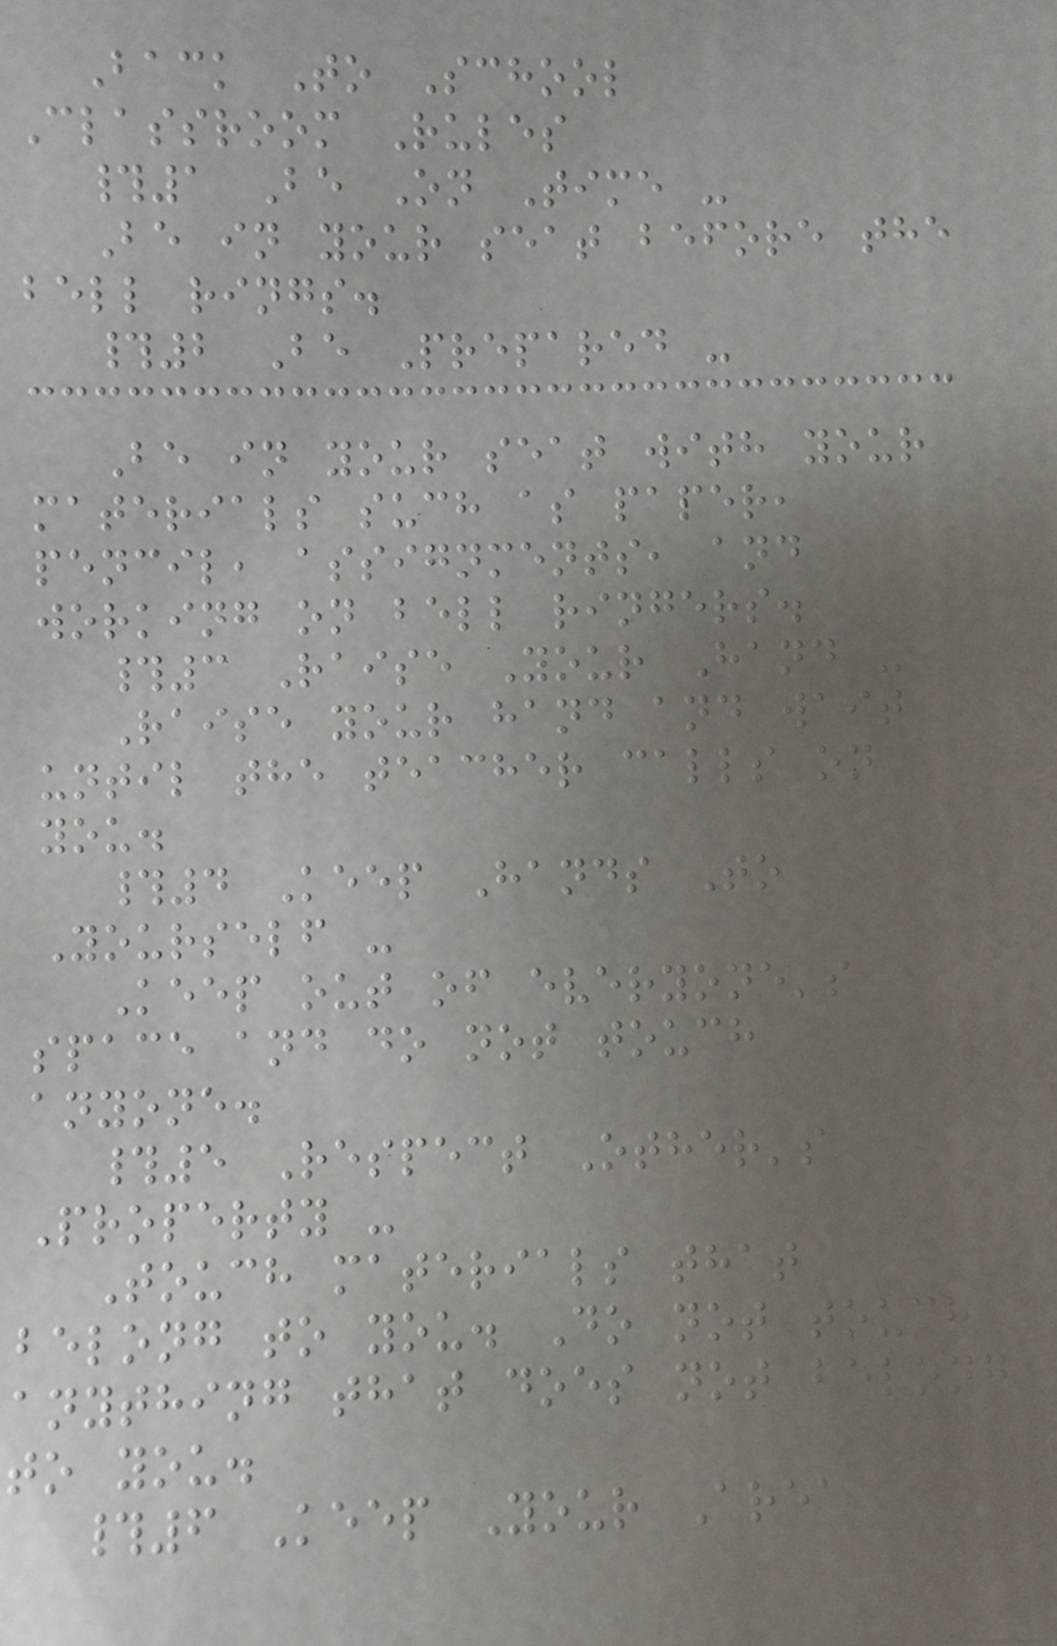Back To School
Classroom Rules
#1 Be On Time -
Be in your seat before the
bell rings.
#2 Be Prepared -
Be in your seat with your
materials such as paper,
pencil, assignments, and
working on bell ringers.
#3 Raise Your Hand -
Raise your hand and wait
until the teacher calls on
you.
#4 Keep Hands To
Yourself -
Keep out of everyone's
space and do not touch
anyone.
#5 Respect Other's
Property -
Touch materials that
belong to you. Do not touch
anything that does not belong
to you.
#6 Keep Your Area
